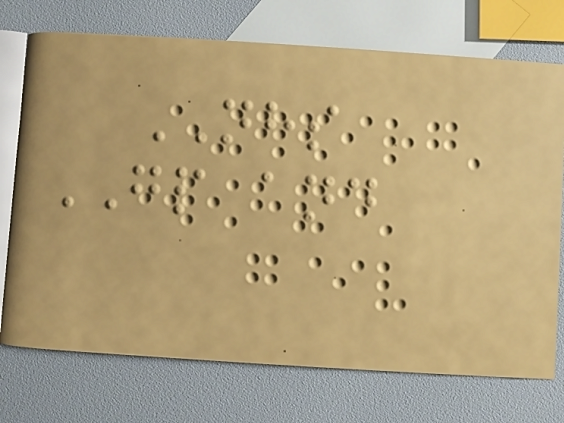NHS
GP and
